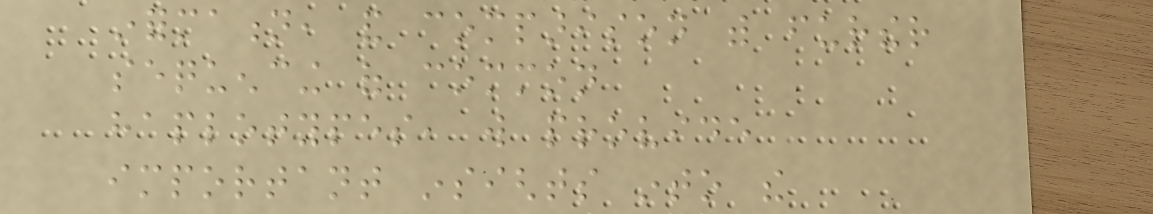information, and comparison with further
sequencing of common
haplotypes, will provide
important insights into the
